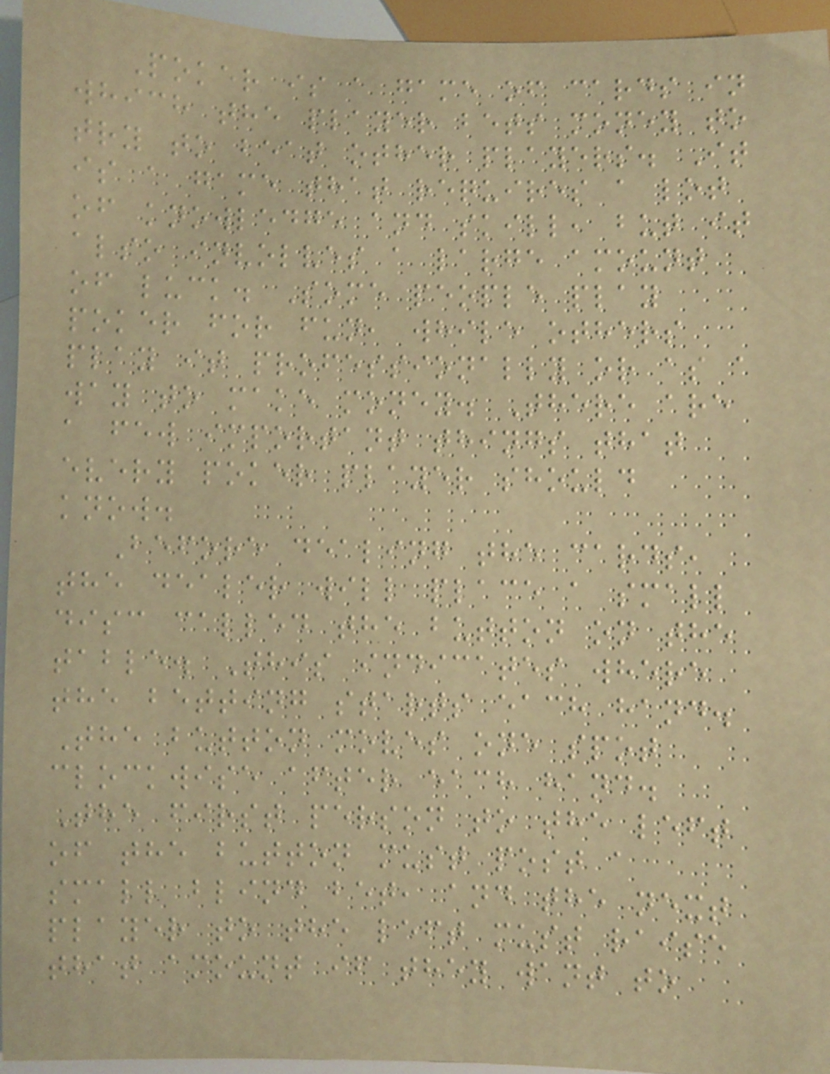Poker is a game of cards in
which the player bets money to
try to beat other players. It
is a game that requires a lot
of knowledge and skill, but it
also involves a large amount
of luck. Some people play
poker for fun, while others
play it professionally or as a
way to make money. There are
a few important things that
every poker player should
know.
Before dealing the cards,
the dealer will place a small
disc called the button on the
table. This indicates where
the betting starts each hand.
The button moves one spot
clockwise after each hand.
The first person to the left
of the button must post a
small blind bet, and the next
player to the left must raise
that amount if they want to
